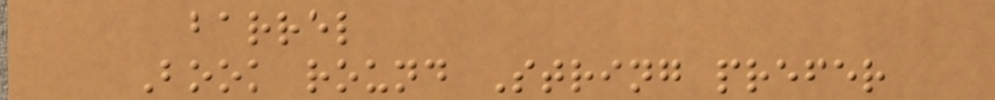barrel
Book round String prefer
